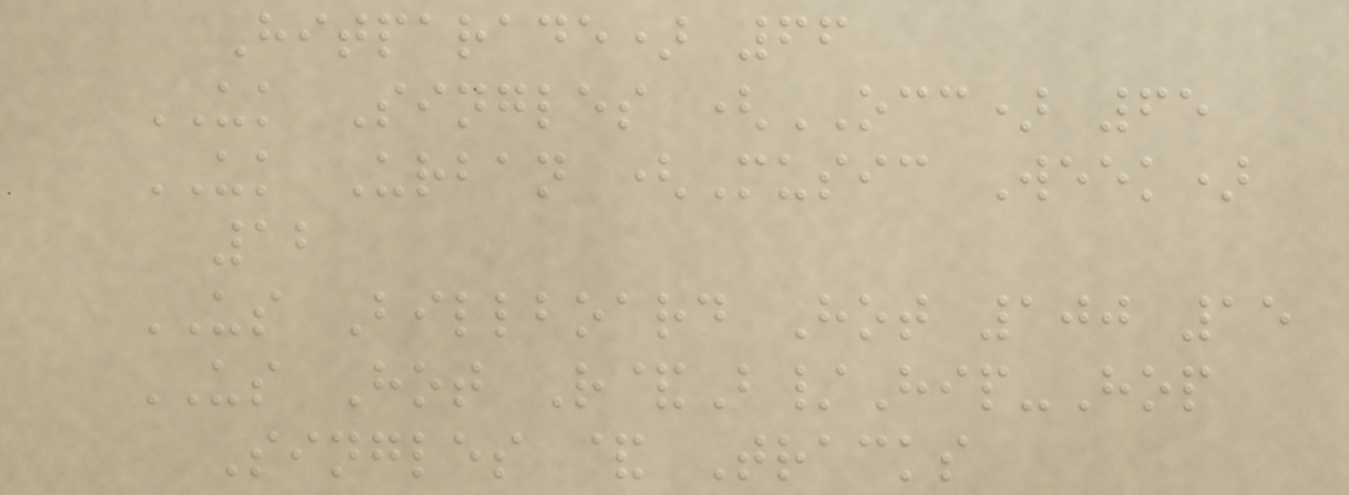Hitparade) 66
UK Singles (OCC) 65
UK Urban (Music Week)
12
US Billboard Hot 100 15
US Hot R&B/Hip-Hop
Singles & Tracks
